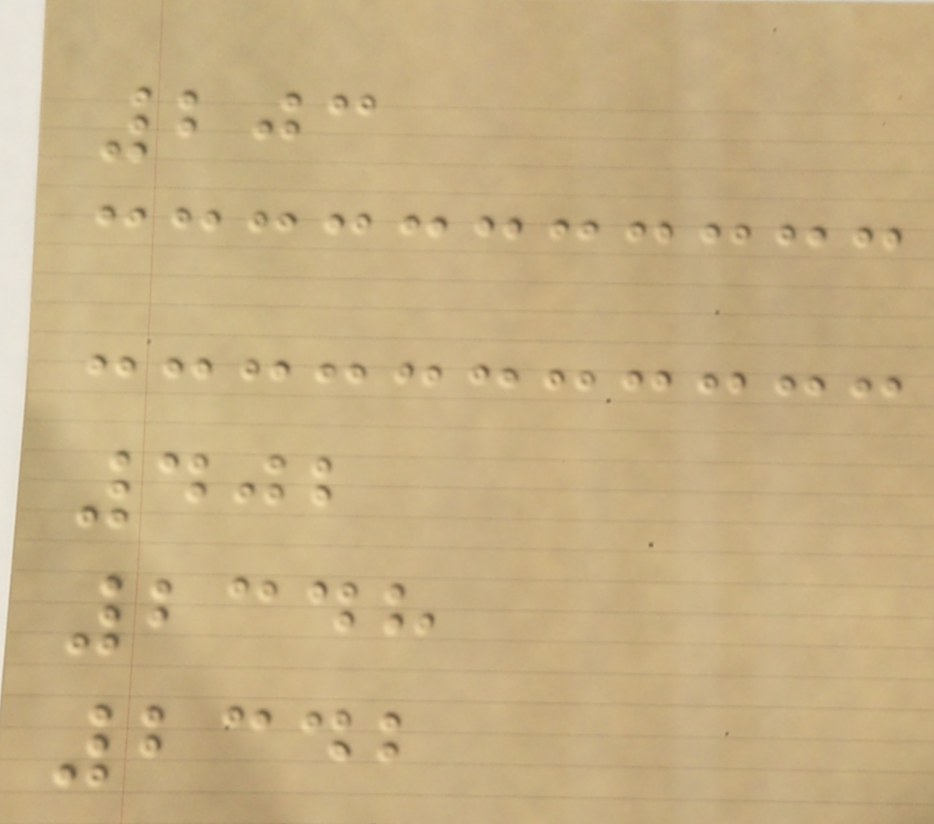203
402
2348
2342
